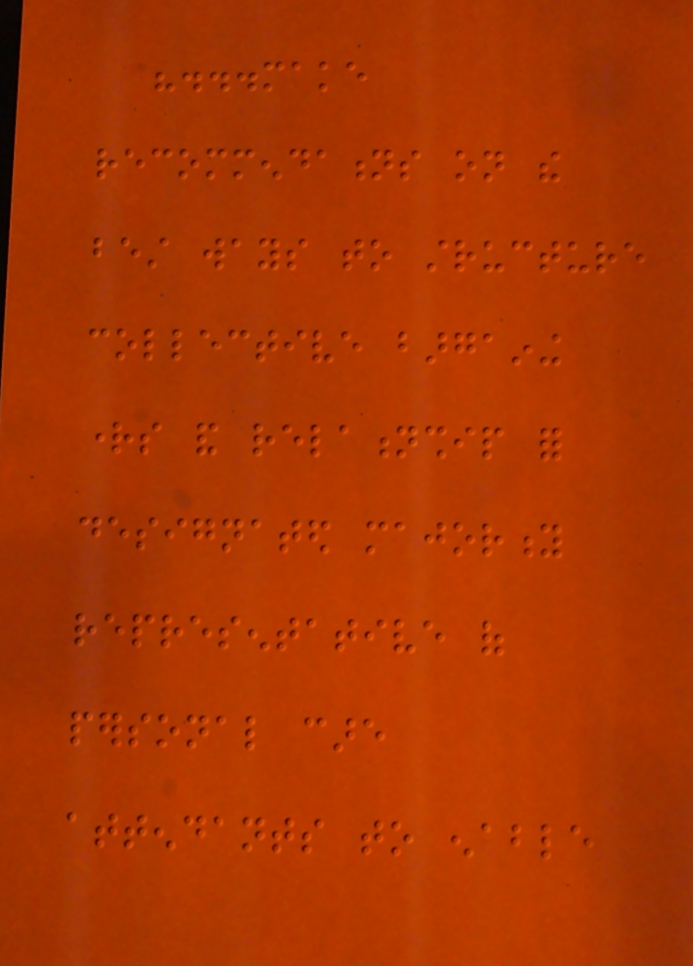"...make
recommendations on the
best ways to structure
collective bargaining
rights and relationship for
designated majority
representative of
personal care
attendants to enable
